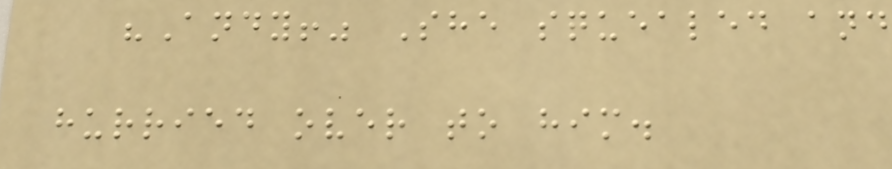"Andy!" She squealed and
hurried over to him.
